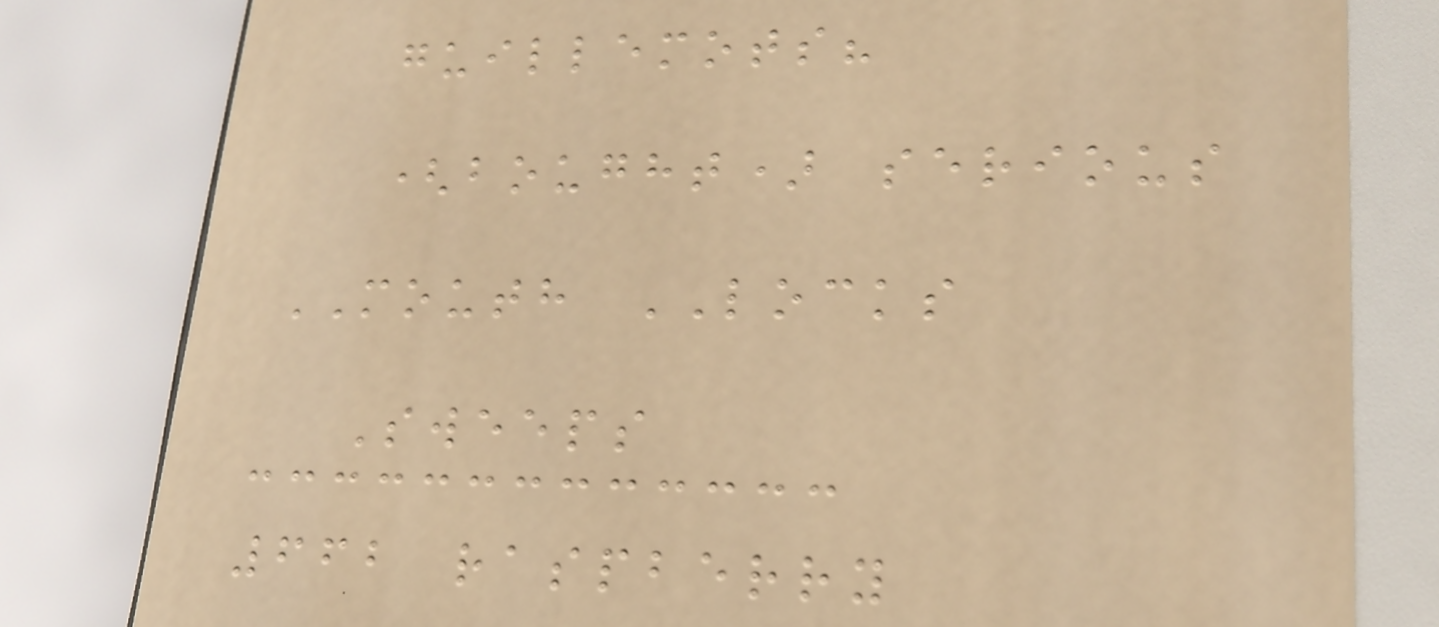guillemots?
(bought) serious
MOUTH LOCKS
Sweeps
662 raspberry
